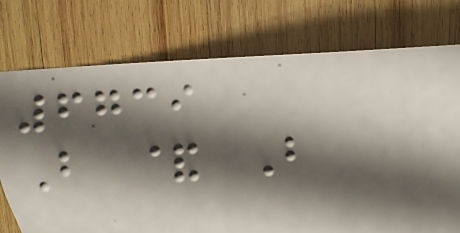6739
B & B
